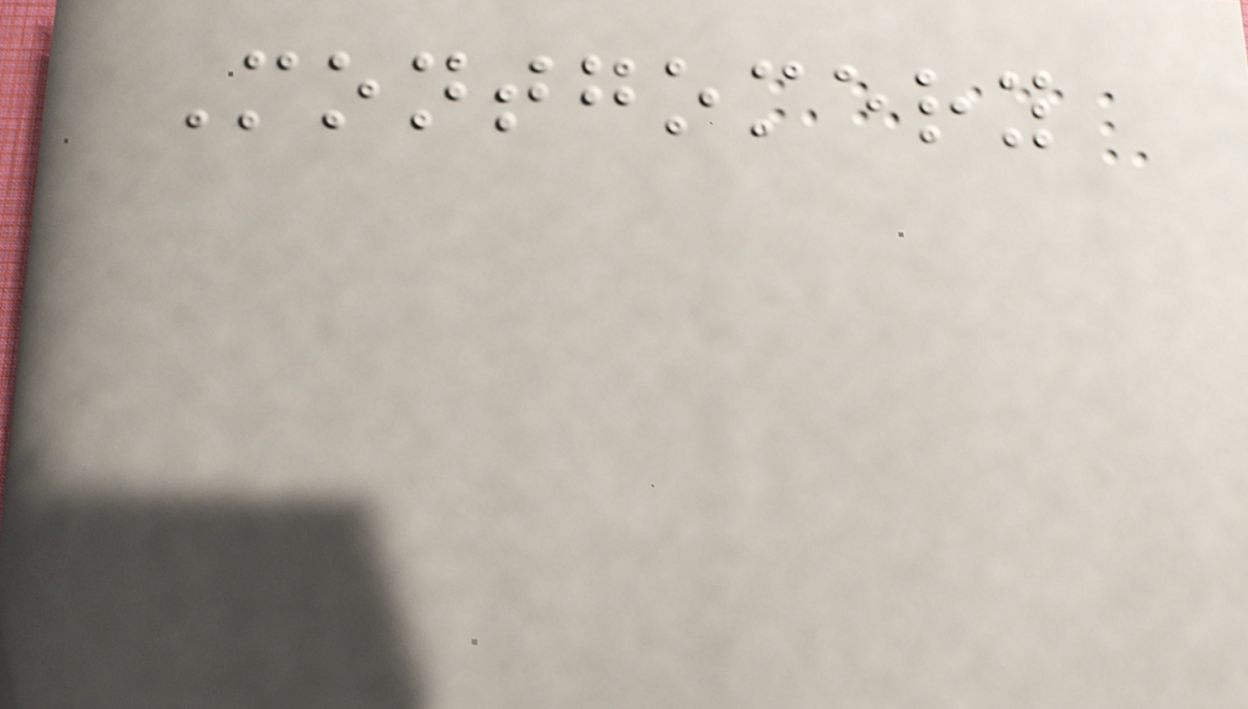Montgomery
